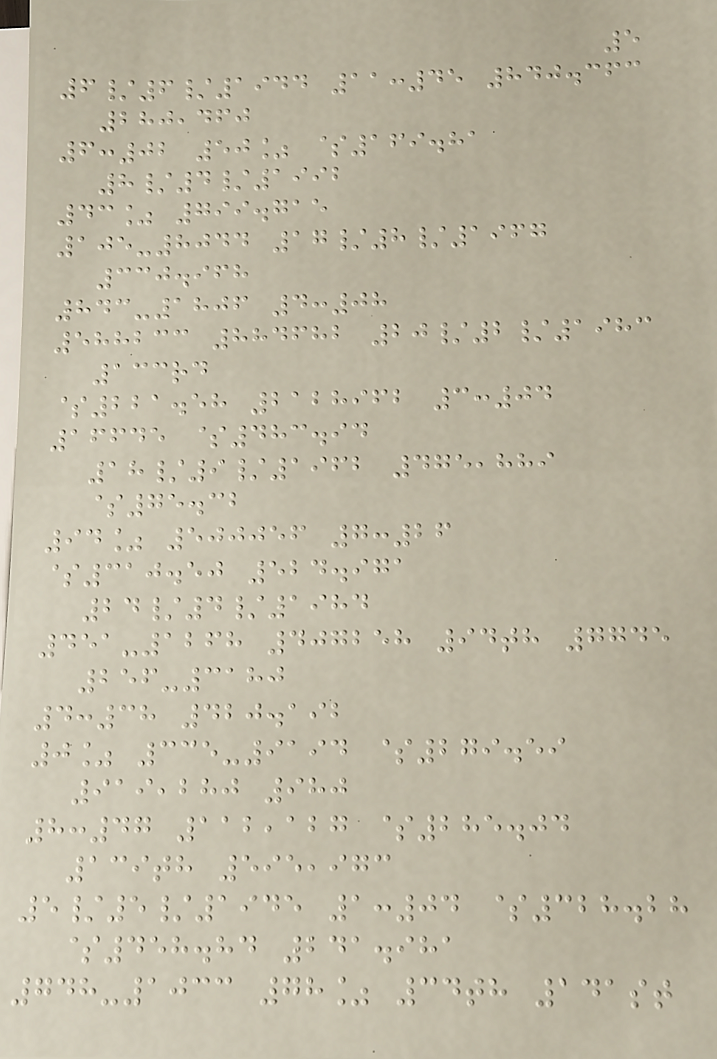5
6/6/1944 11:45 840.363
280,460
6:02 50% $169.81
8/4/1992
43% 799.715
105-8044 17/8/1967
330.968
843-1806 4:08
588233 884682 20/2/1983
133rd
$221.58 2128962 3:04
16645 $483.94
18/9/1962 475,889
$75.32
94% 500056 7:26
$310.50 524.971
24/4/1984
451-1268 407258 94th 7745
256-3180
4:38 420.192
0% 335-9194 $279.59
919,280 980
8:47 112,127 $285.04
139th 595,973
5/5/1945 1:04 $328.28
$458.84 241.981
748-1033 78% 34th 141st
